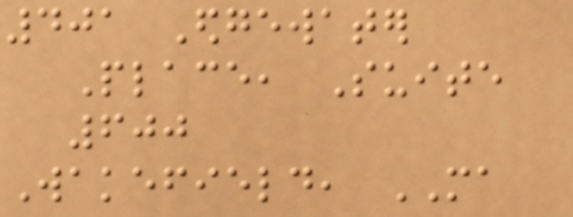401 Edgewater
Place, Suite
600
Wakefield, MA
